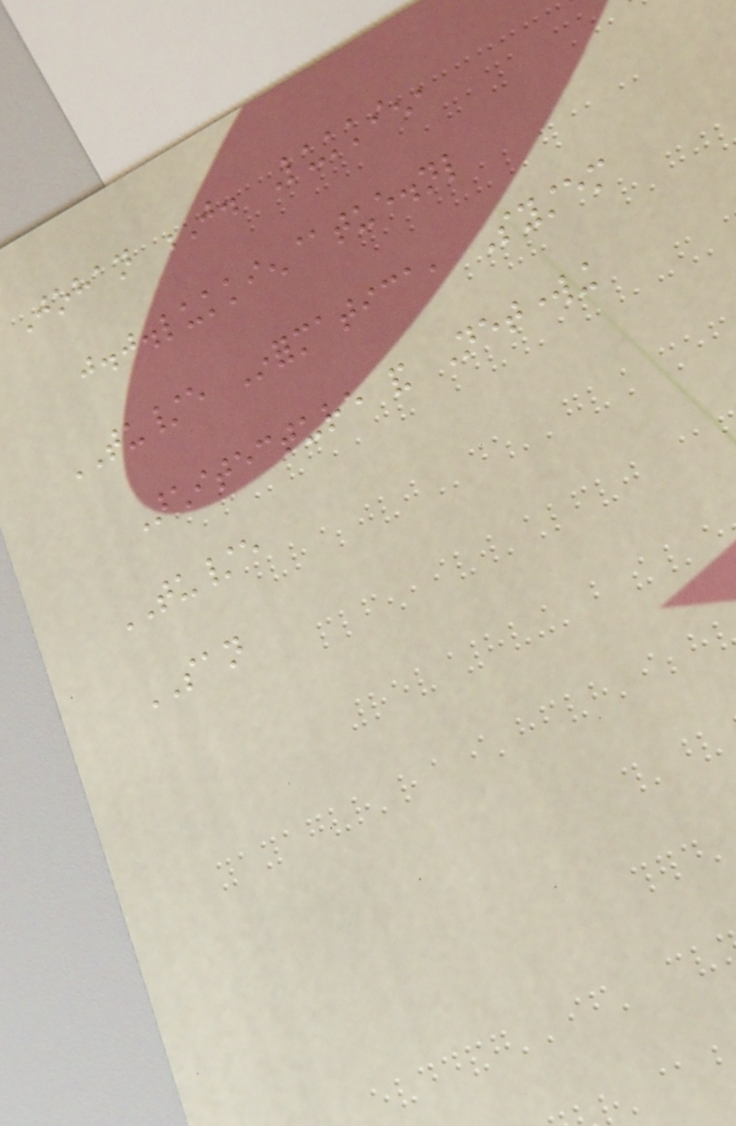Johan J. Lukkien,
j.j.lukkien@tue.nl
TU/e Informatica, System
Architecture and Networking
TU/e
SAN
